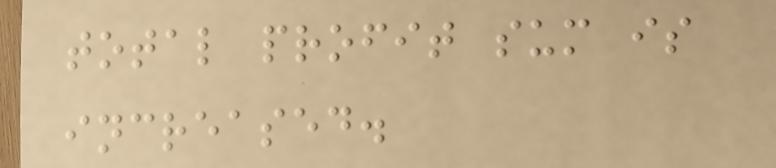total profit sum is
increased.
